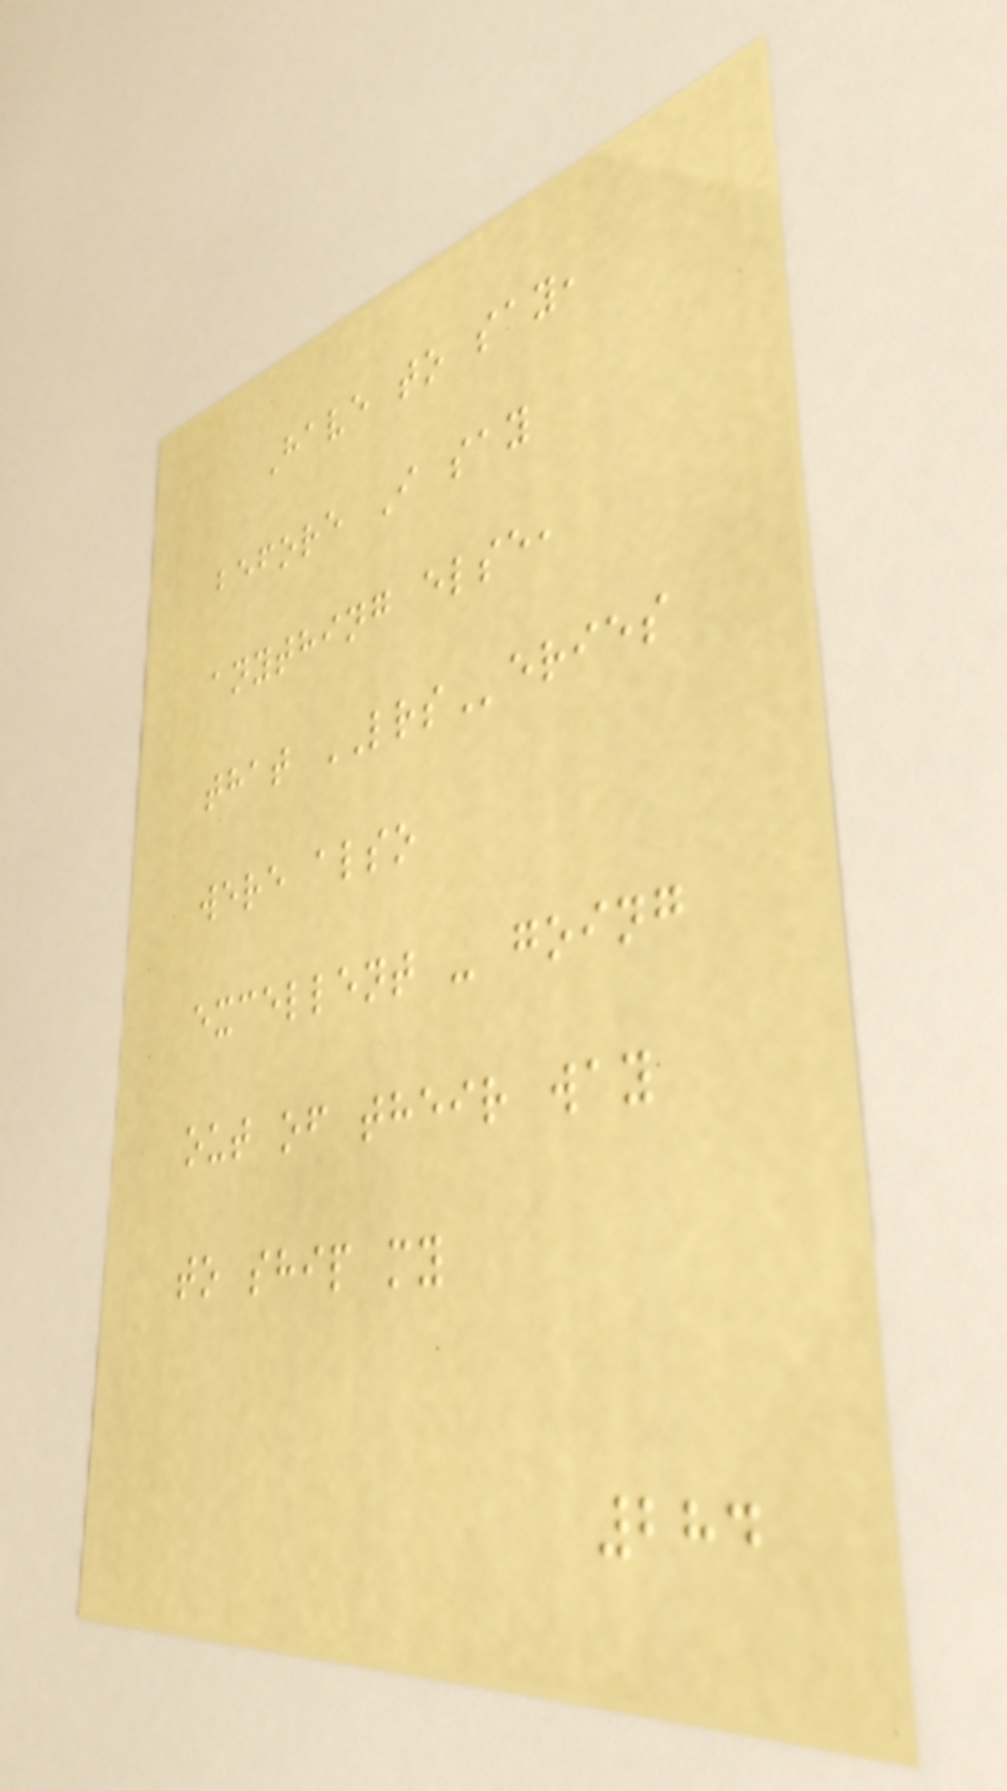Have to say,
before I say
anything else,
that LRSeries
were also
excellent - going
out of their way
to ship my
284
